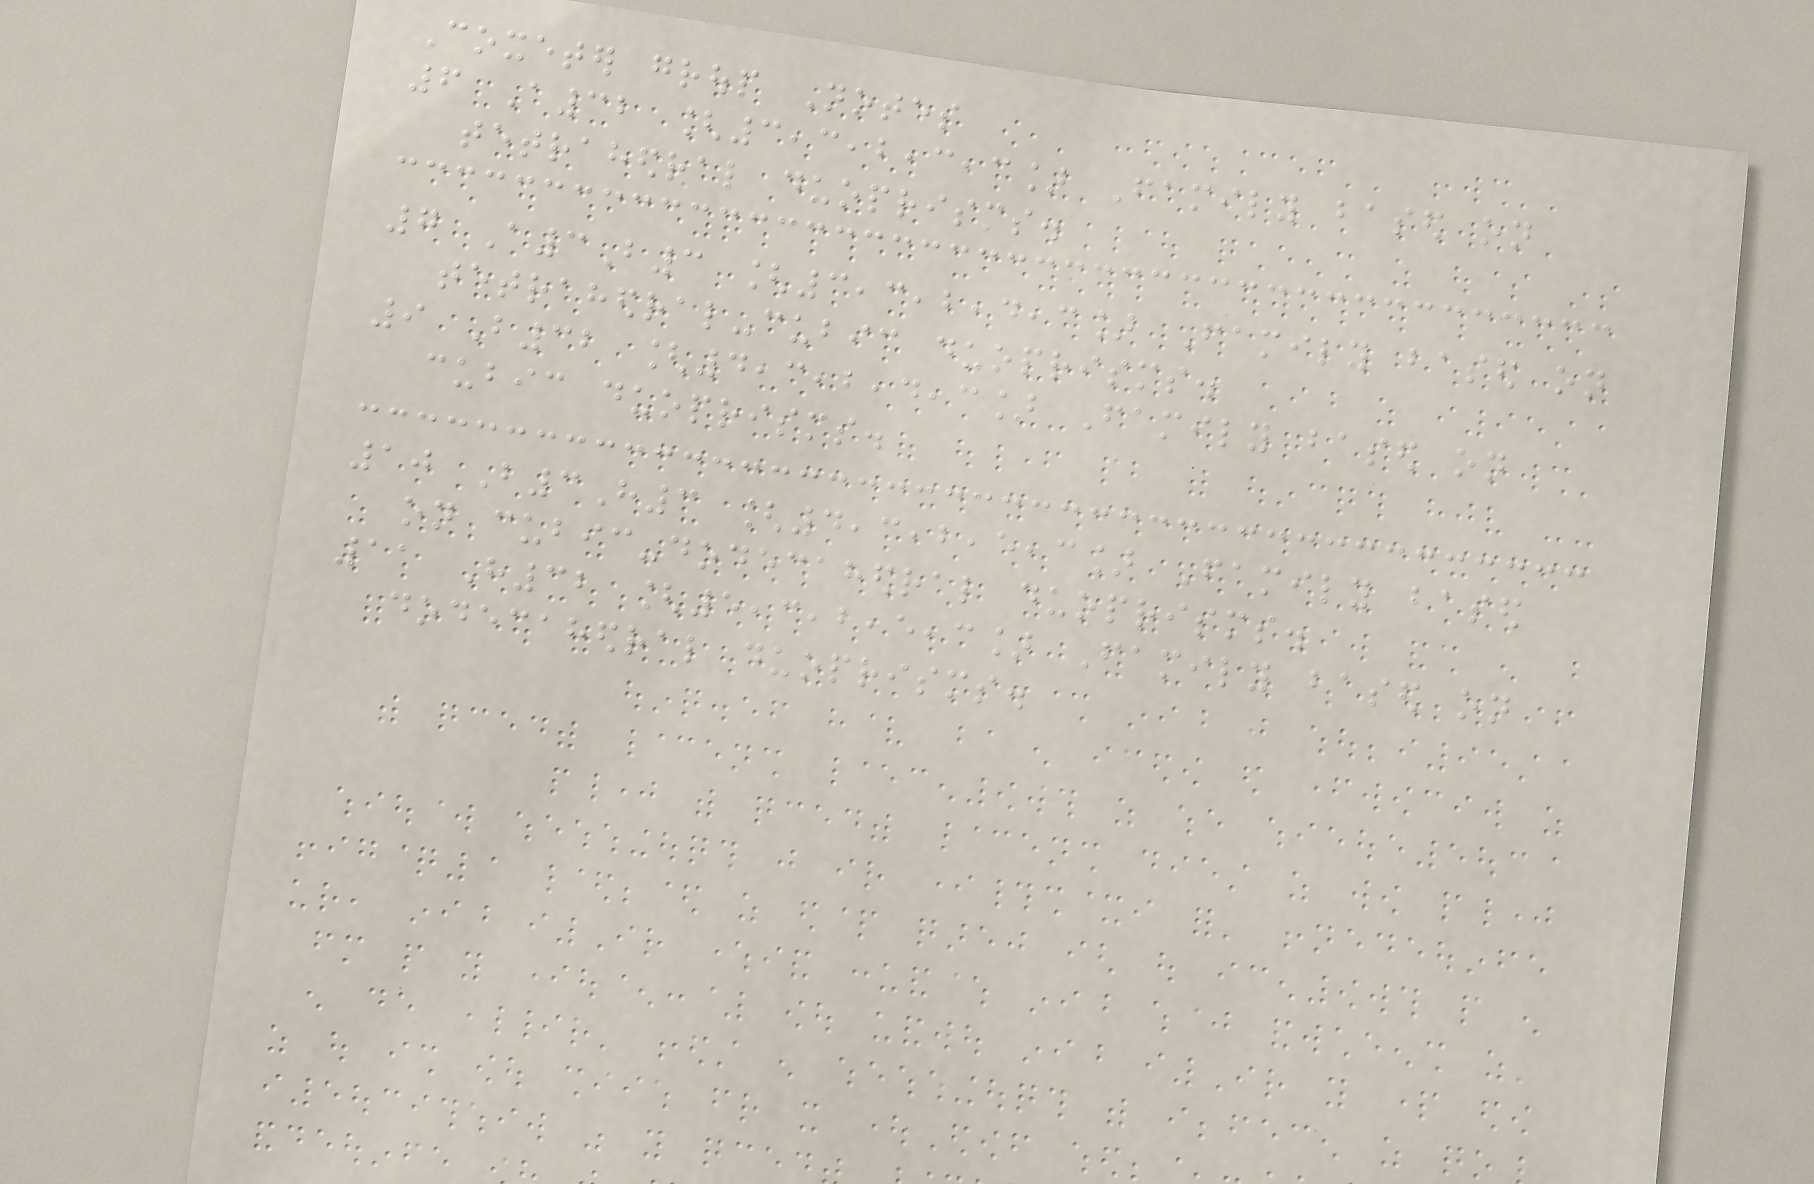Coxeter group Notes
6 A32 [3,3,2,3,3] Family based on
tetrahedral duoprisms.
7 A3B3 [3,3,2,4,3] Family based on
tetrahedral-cubic duoprisms.
9 B32 [4,3,2,4,3] Family based on
cubic duoprisms.
10 B3H3 [4,3,2,5,3] Family based
on cubic-dodecahedral duoprisms.
11 H32 [5,3,2,5,3] Family based on
dodecahedral duoprisms.
